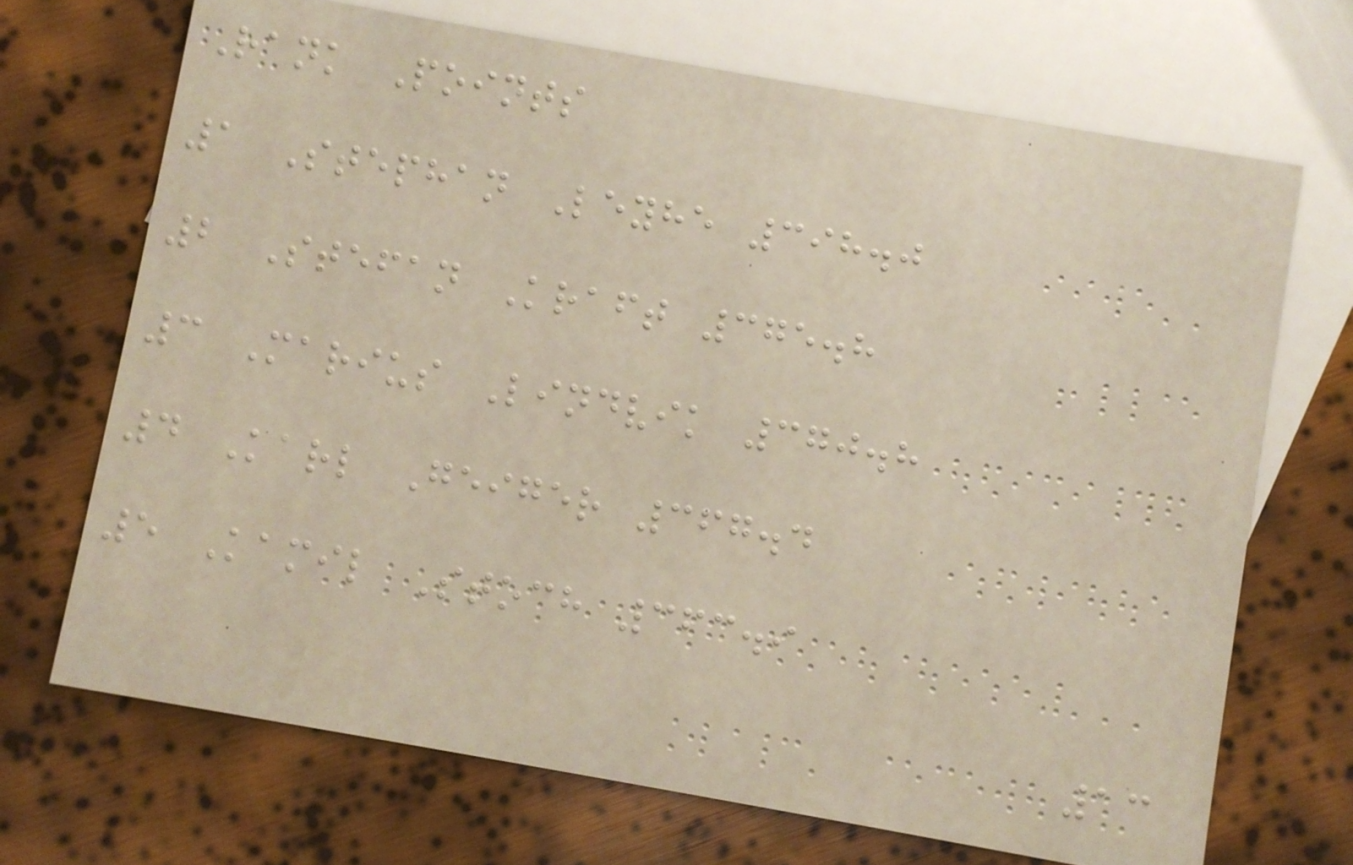Rank Points
1 Stephan Leyhe 398.0
2 Stefan Kraft 375.8
3 Marius Lindvik 370.8
4 Karl Geiger 367.4
5 Kamil Stoch 363.9
13
